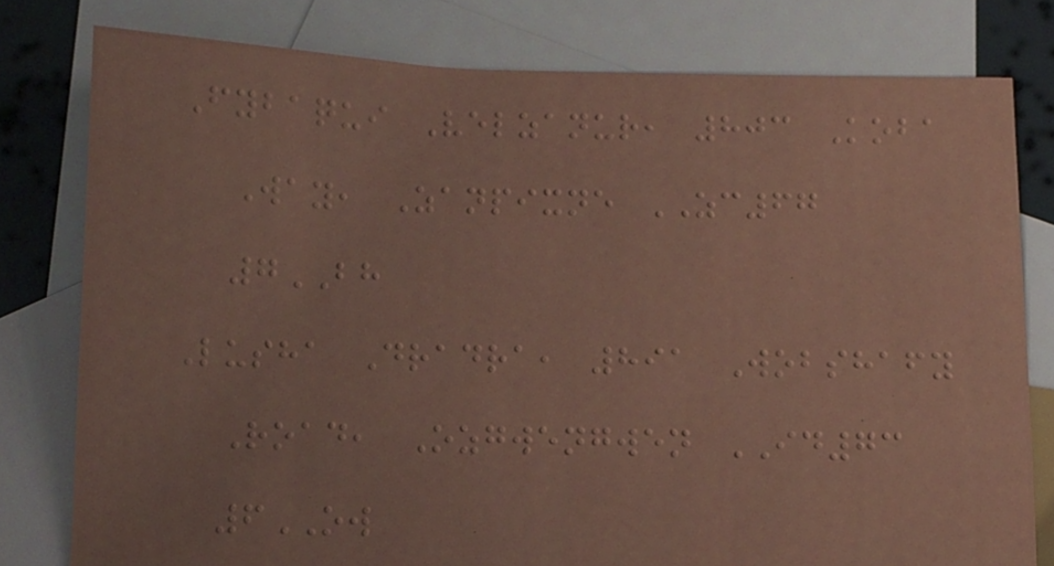Fybaqui Velzanur, 803 Koba
Way, Zanpixne ZC67
7BH
Lusha Dradra, 891 Wobshafy
Road, Ozgwengwen ID73
6OW
